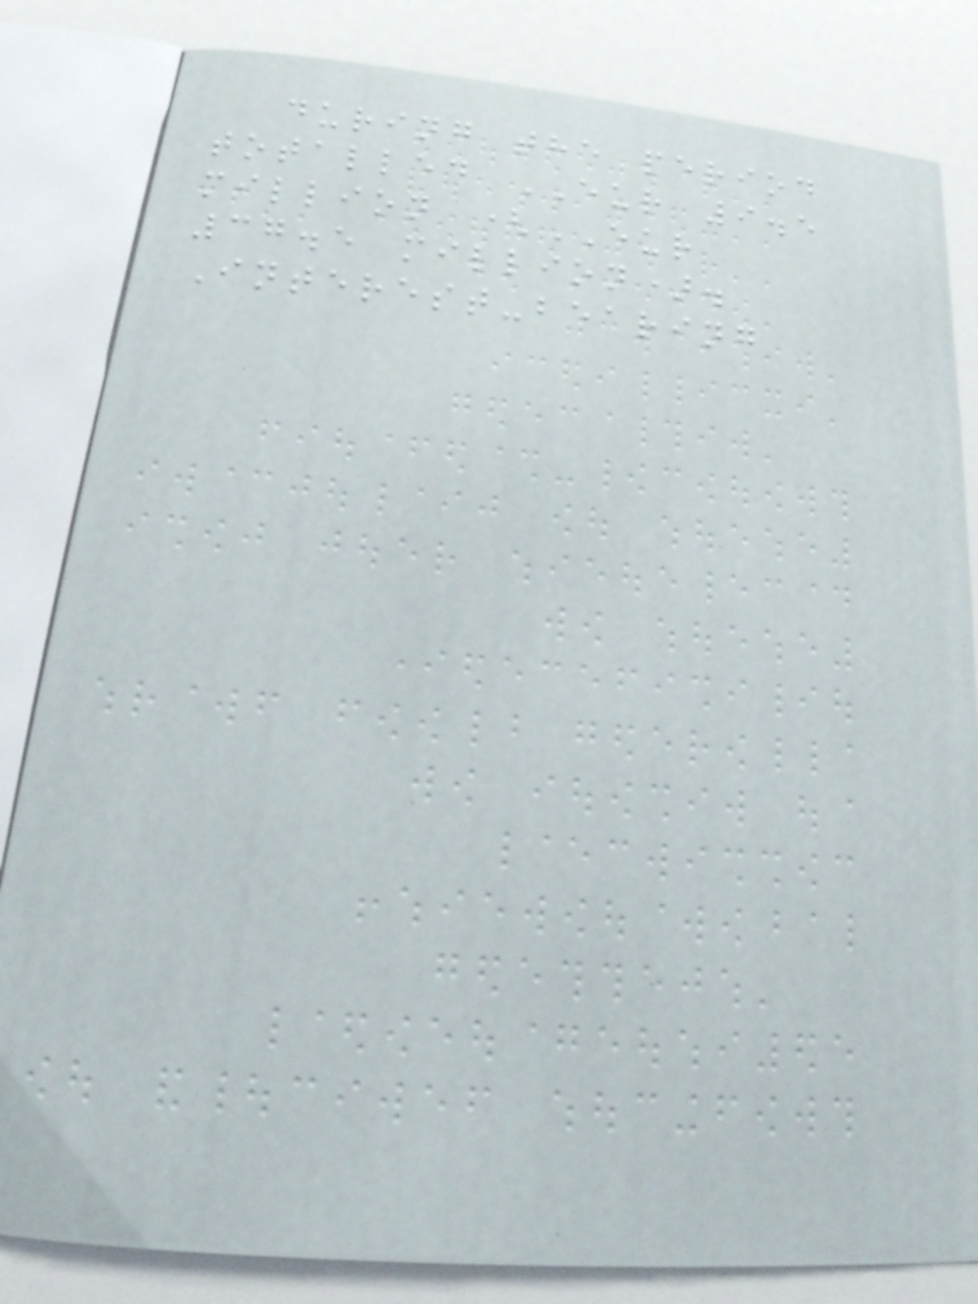during the period
totalled EUR 9.5
million (EUR
37.5 million).
Interest-bearing
